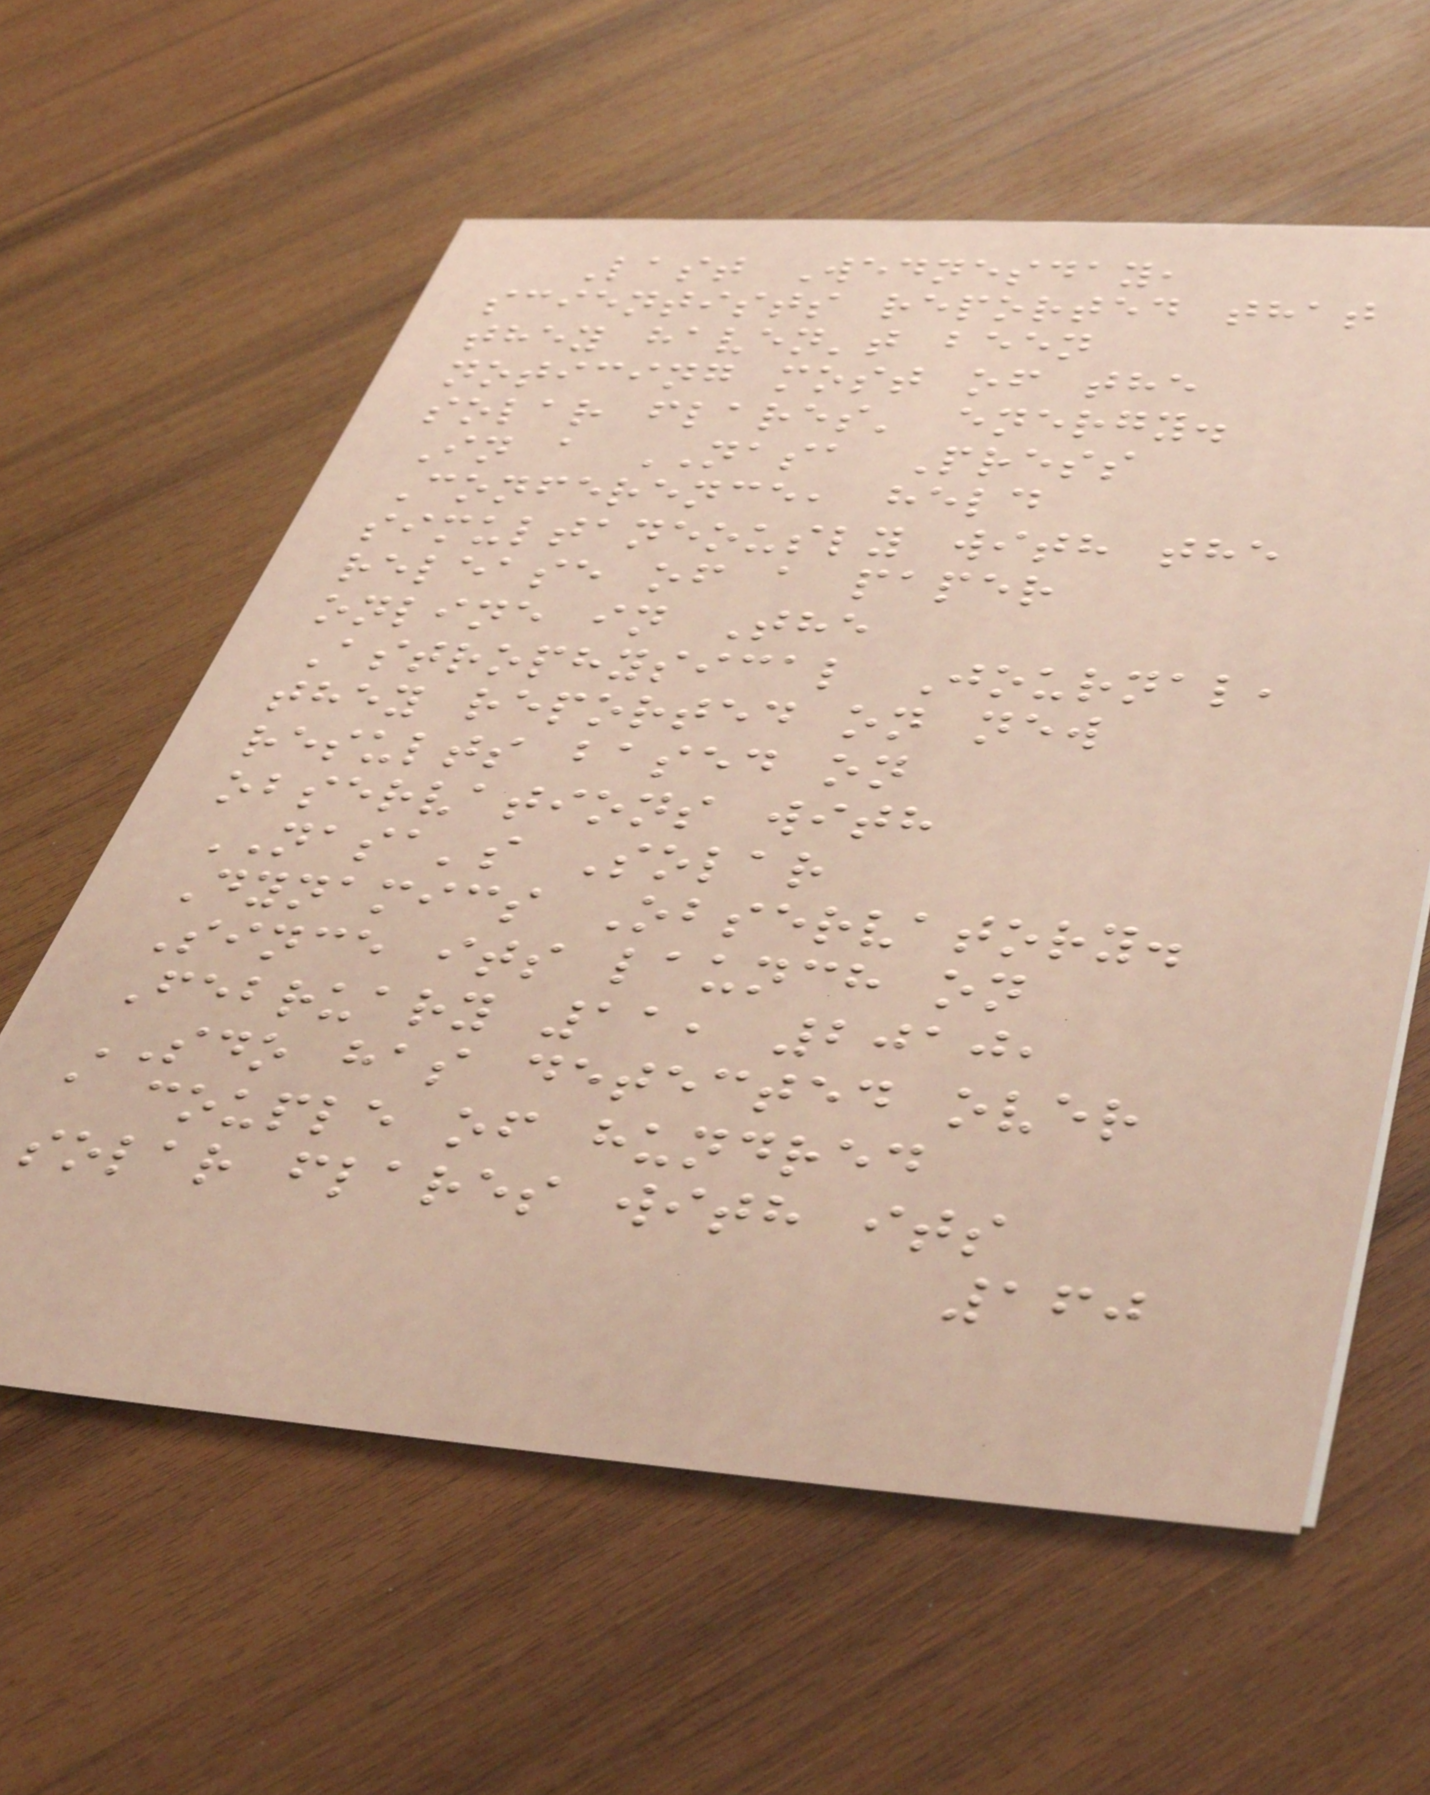Last Wednesday,
scientists reported that
they haven't been
noticing most of the
solar flares' energy.
In a NASA Press
Conference, held
simultaneously with the
release of a paper
online in The
Astrophysical Journal,
they reported on new
results based on
observations with
NASA's Solar
Dynamics Observatory.
Since its launch on
February 11, 2010,
SDO has detected over
a couple of hundred
solar flares with its
160
